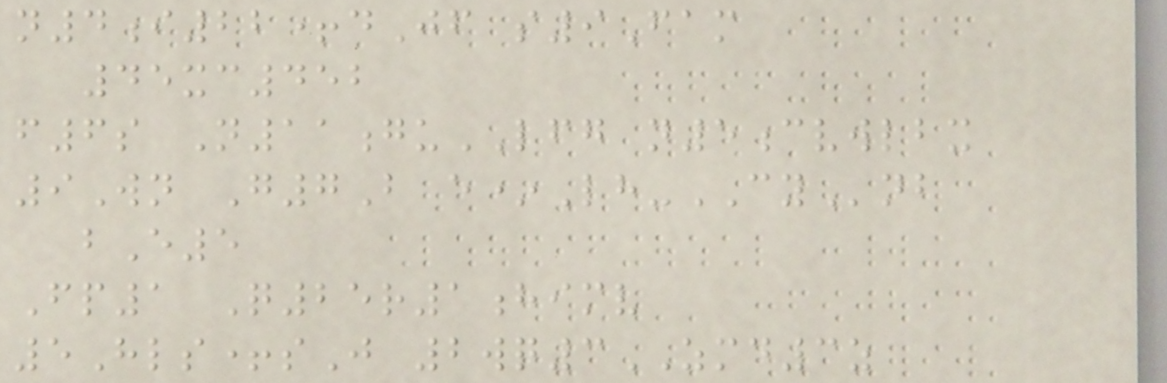n4i22+dJf s9Fam
45xc452
f6s N11guLFG n5cvwlbx
9Wn G7B e*Lh-CYnb
bE5
Fp1 Q25r1himv
5Hls+sJ 2wq3ZMD3z
